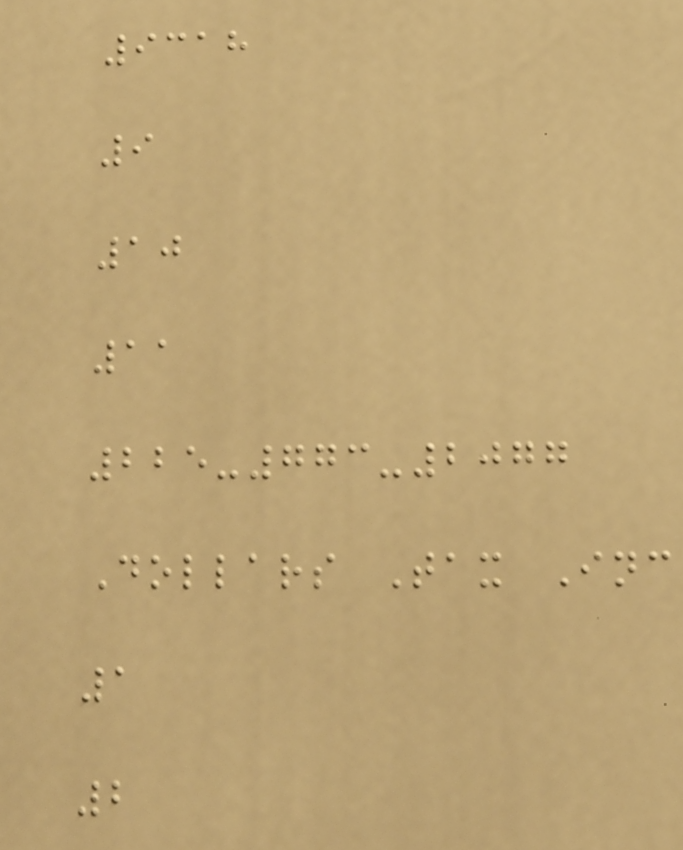9318
9
10
11
225-773-2077
Dollars Tax Inc
1
2
